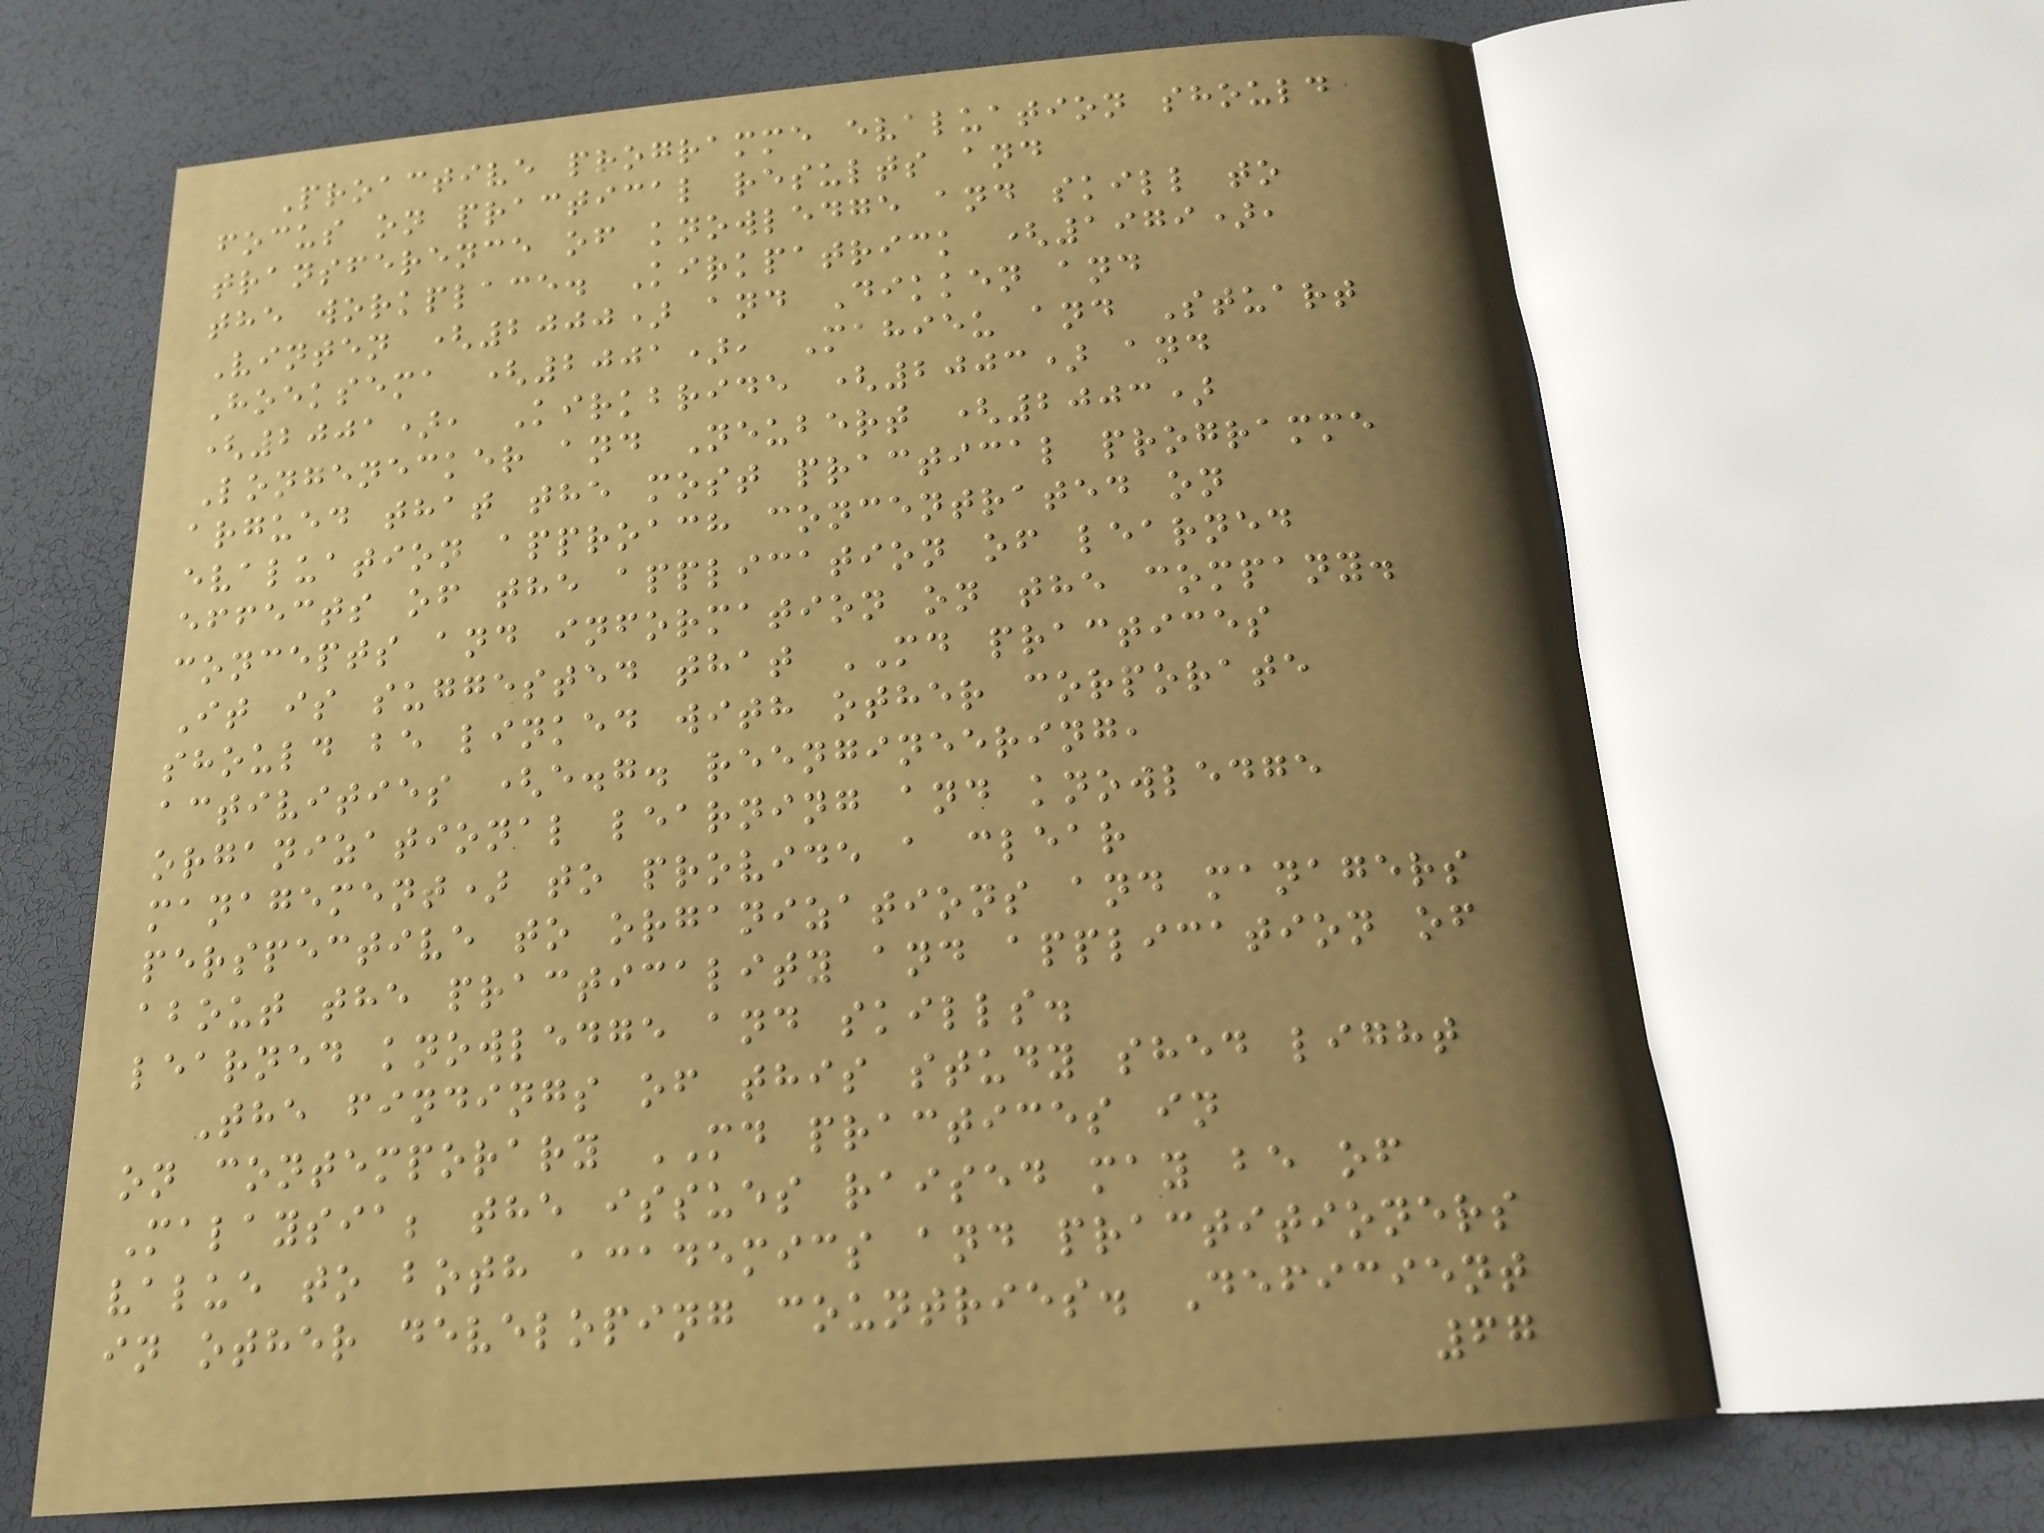Proactive programme evaluation should
focus on practical results and
transference of knowledge and skill to
the workplace. Kirkpatrick (1979),
Vinten (2000) and Dikken and
Hoeksema (2001), Mahieu and Stuart
(2001), Kirkbride (2003) and
Longenecker and Neubert (2003)
argued that the most practical programme
evaluation approach concentrated on
effects of the application of learned
concepts and information on the company.
It is suggested that MD practices
should be linked with other corporate
activities (e.g. reengineering,
organizational learning and knowledge
management) to provide a clear
perspective to organizations and managers
about the practicality and application of
learned knowledge and skills.
The findings of this study shed light
on contemporary MD practices in
Malaysia; the issues raised may be of
value to both academics and practitioners
in other developing countries. Deficient
67
